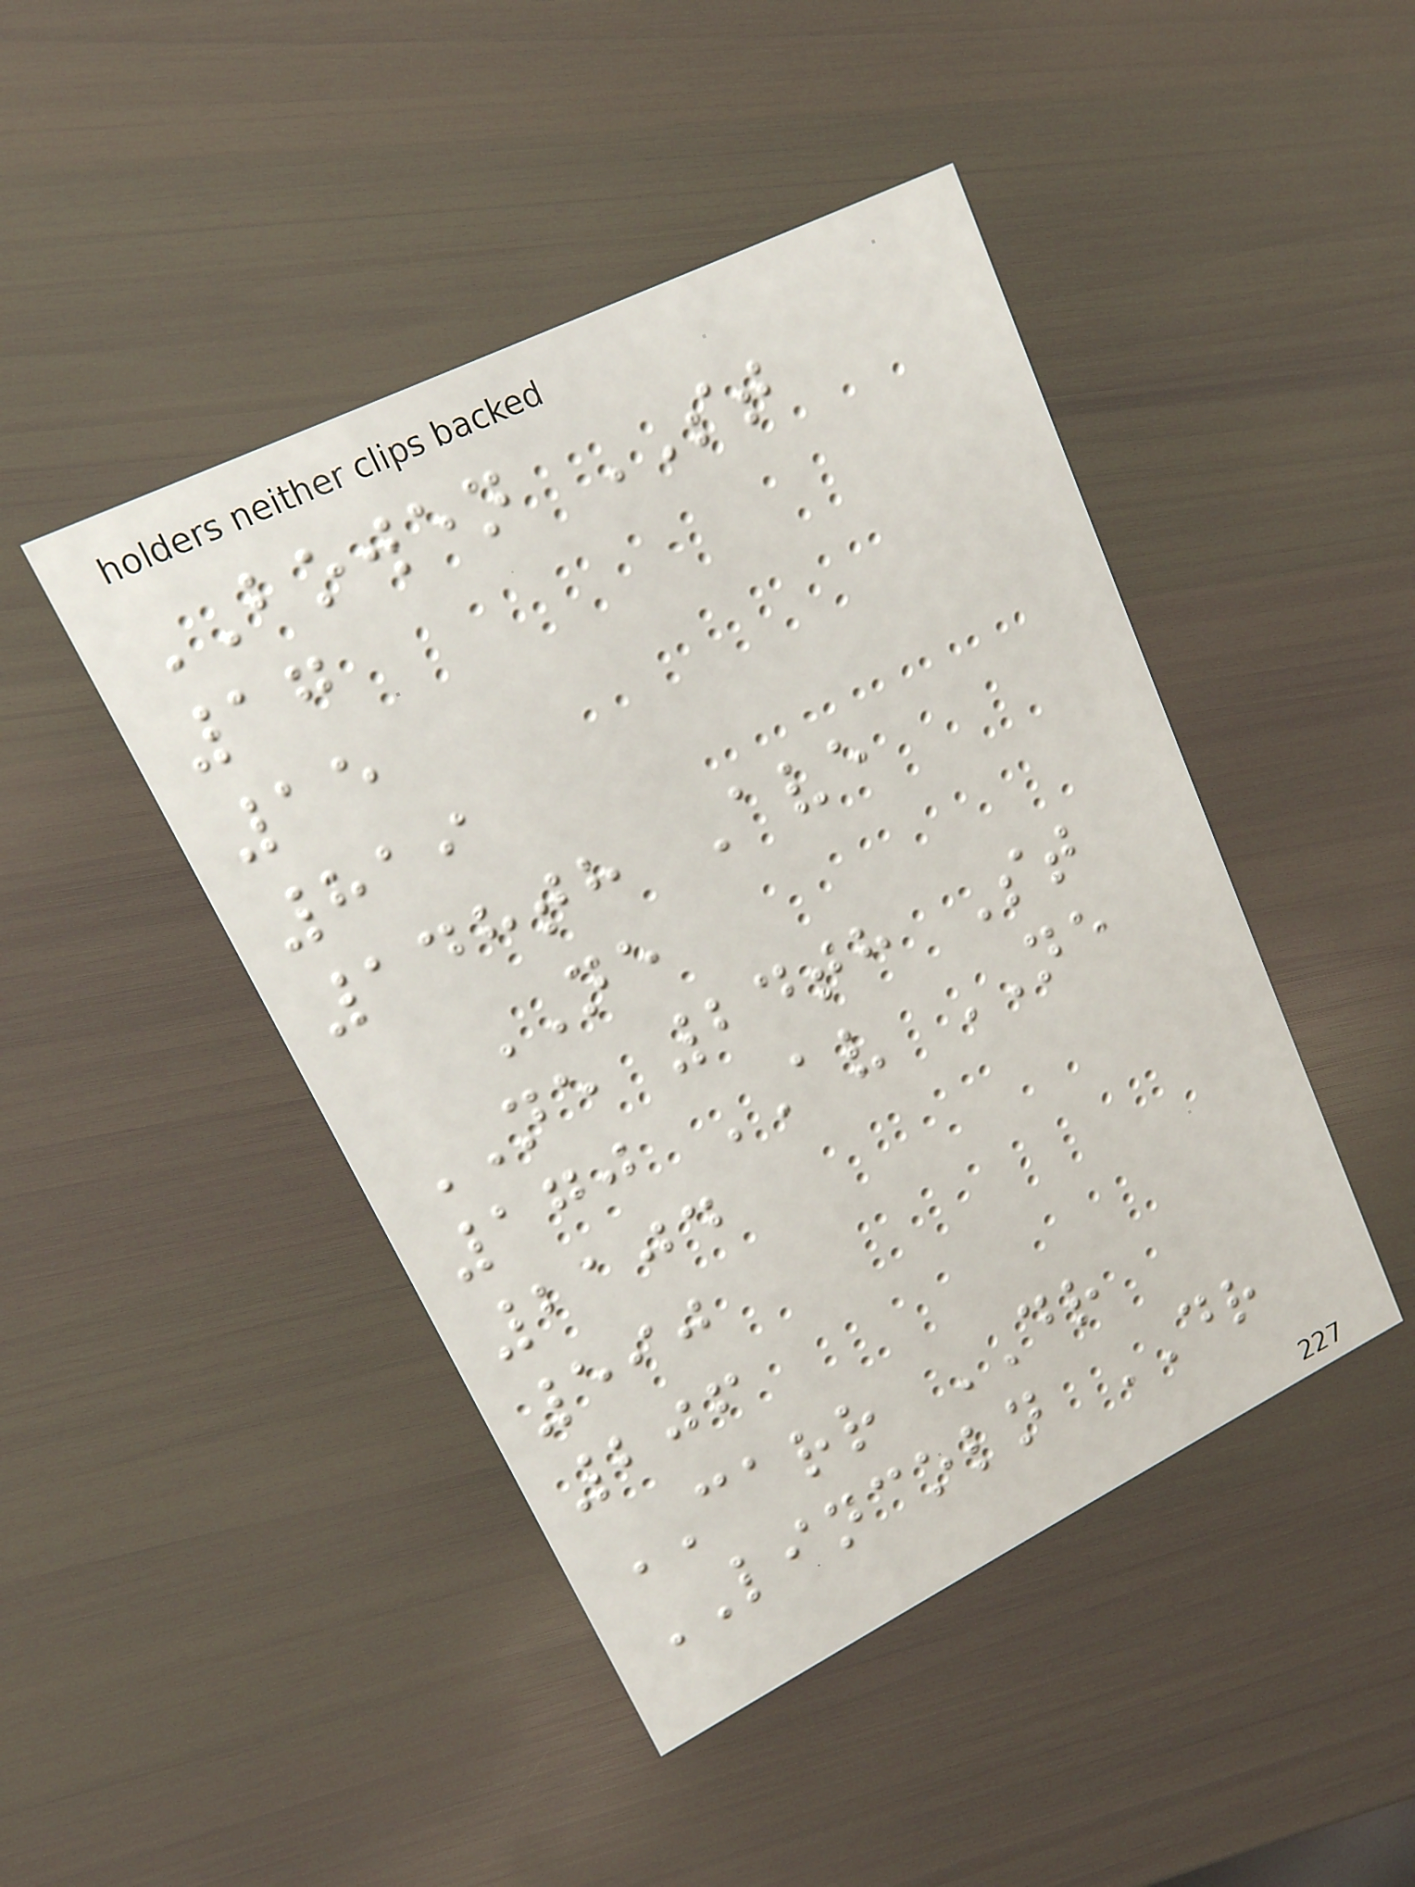BOWEN ST
17
15
819
148th Ave
NE
NE 24th St
170 AV NE
2104
590
206
CARR DR
LINCOLN DR
